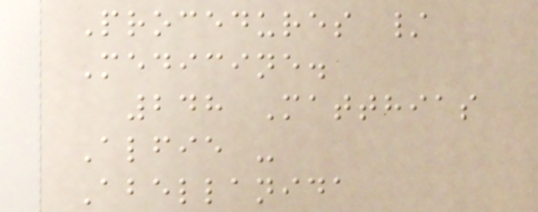Procedures /
Medicine.
248 Matthias
Alfie -
Abellanida
